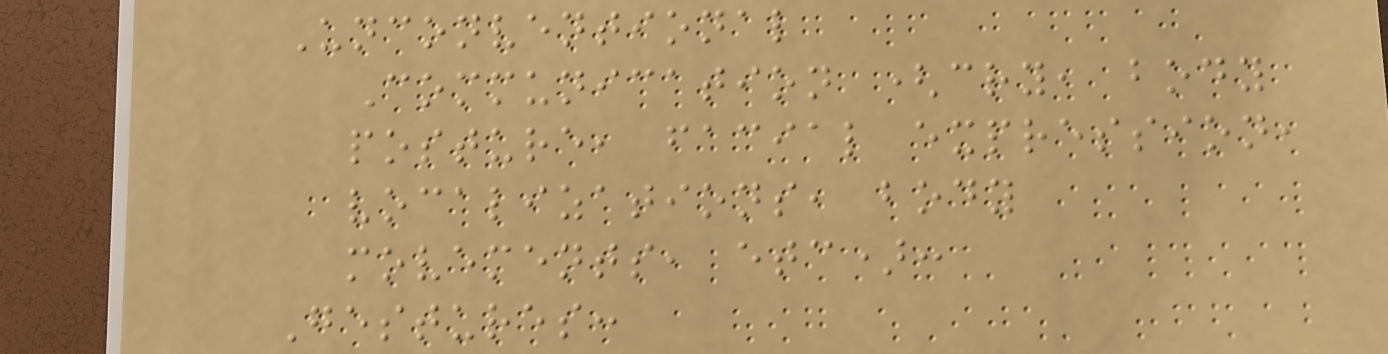Unconventional
Communication (cry, body
posture, facial expression,
vocalizations, body
movements, etc):
Gestures:
